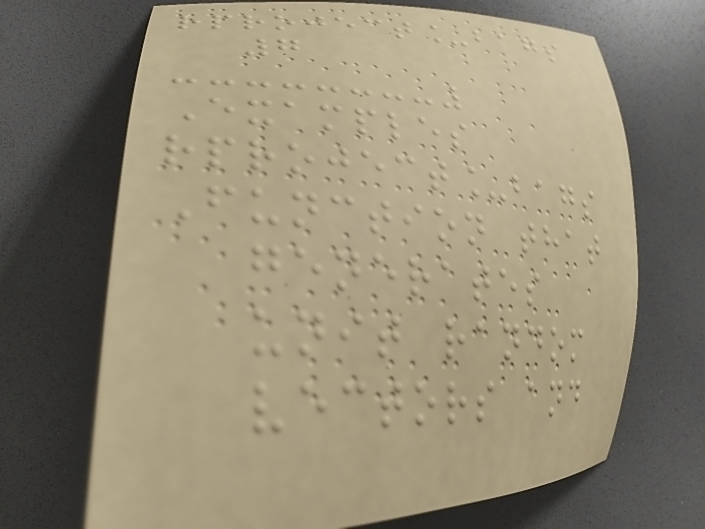rproject_bags
7
Examples
rproject_bags
Function that
generates
unit random
vectors and
